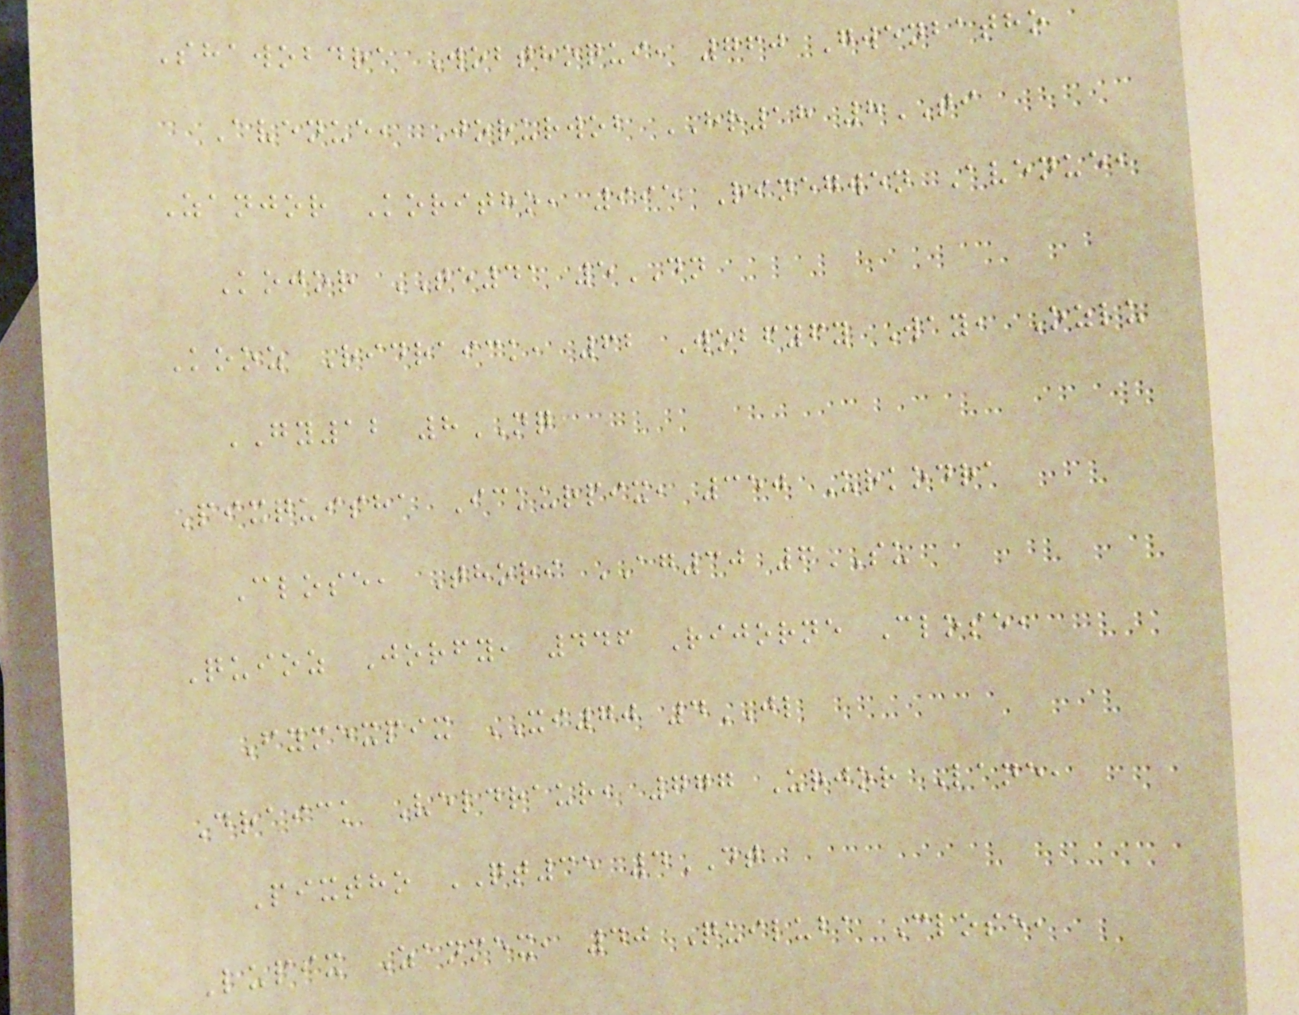Shawobdra Wobthoqui, 760 Gwenbatho
Avenue, Jorurwob HR18 8TI
Zanjor Koritho, 995 Rinegwen Avenue,
Kojor TE41 5DN
Kooz Ridraick, 62 Wobfyfy Way, Ozlu
GY12 8NQ
Pixquisha Ickurpix, 350 Urkodra
Close, Thori AG30 6SU
Quioz Jorfy, 446 Rijorne Close,
Fymexpix XI70 4JL
Draick Veldraur, 777 Urjor Lane,
Pixtho QT35 4DT
Lupix Zanmex, 40 Quiluba Close,
